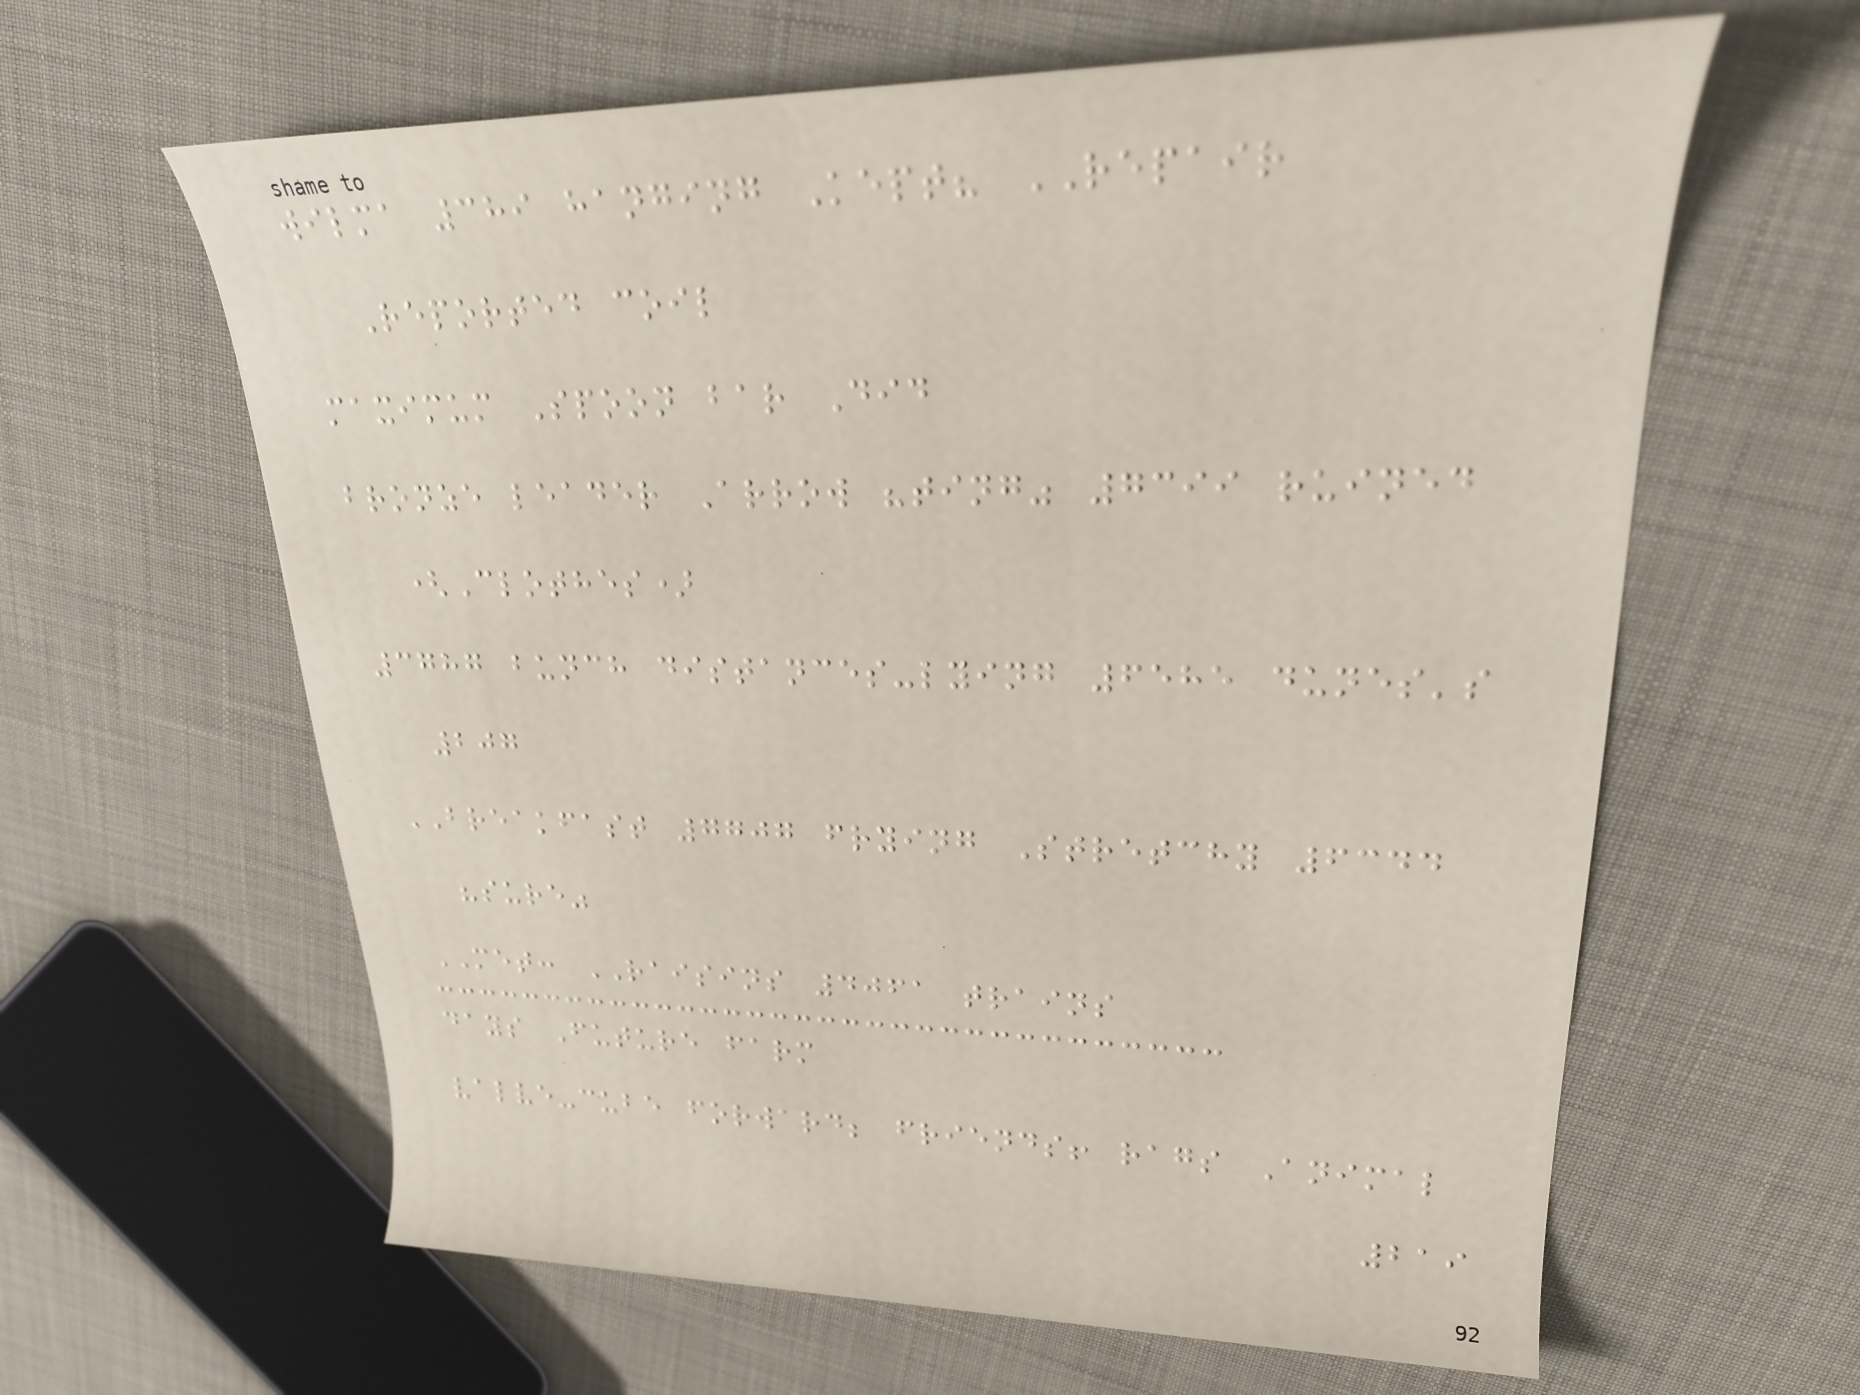wilma 389 hanging Kept? REPAIR
Reported coil
maximum Spoon bar Did
bronze leader Arrow "ting" 7399 ruined
(Clothes)
3787 bunch distances-lying 6585 dunes's
207
BREAKFAST 7707 frying Stretchy 6344
"sure"
MET: RAISINS 4061 trains
days Future farm
valve-cube forward; friends! rags Animal
219
